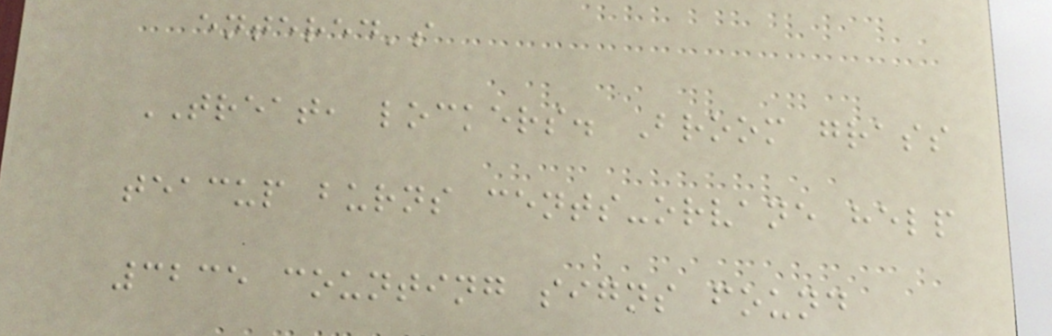entered's
TREAT, lockers. Broom grass
teacup burns cents-orvane help
3235 counting signs found
